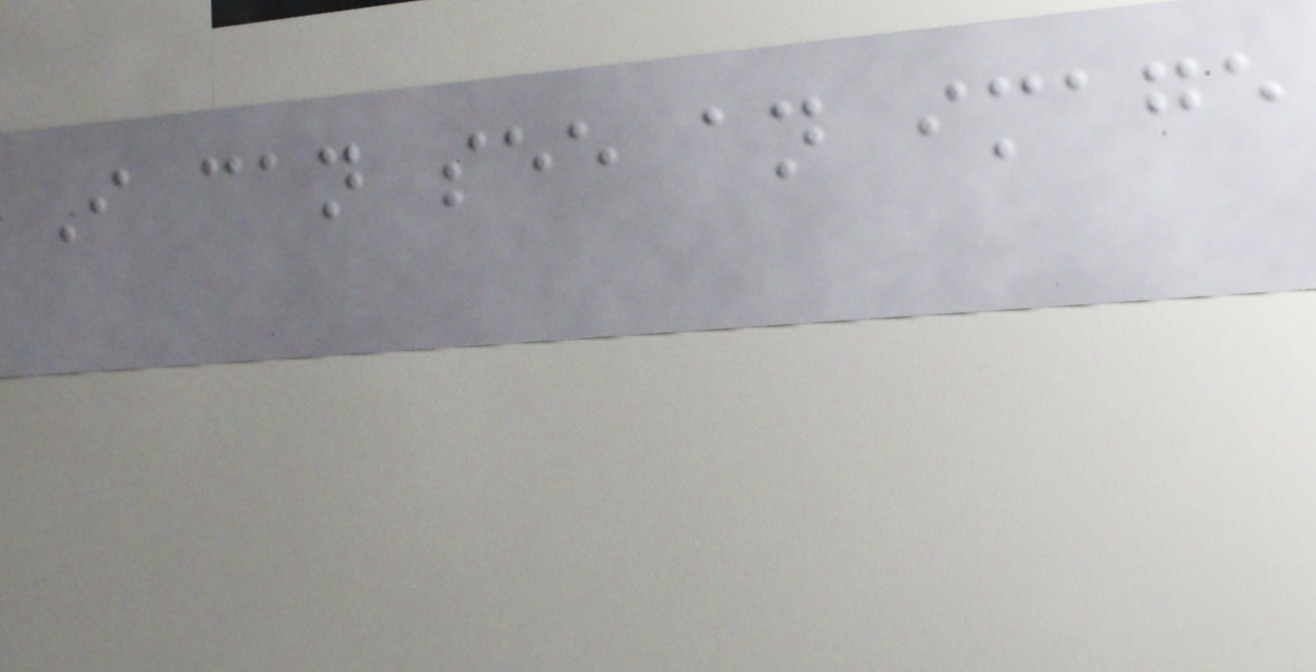I can see an image
